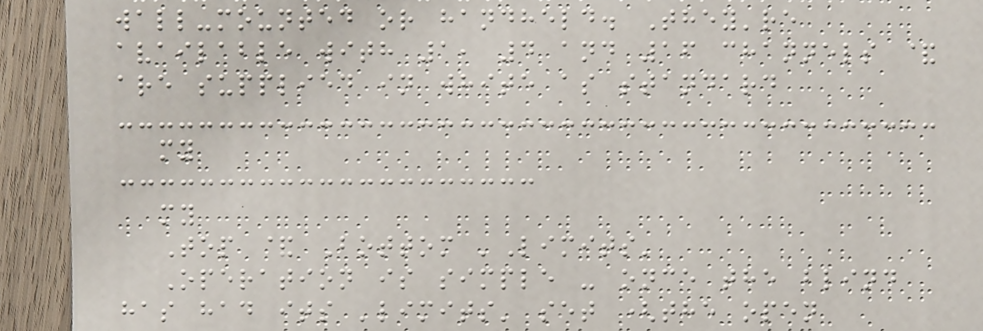wall-mounted or handheld. They're
available with 1, 4 and 16 channels &
are supplied in white as standard
my
my
Top & Bottom 'Limits'
Operation is simple - once the blind
has had its 'limits' set (the open
